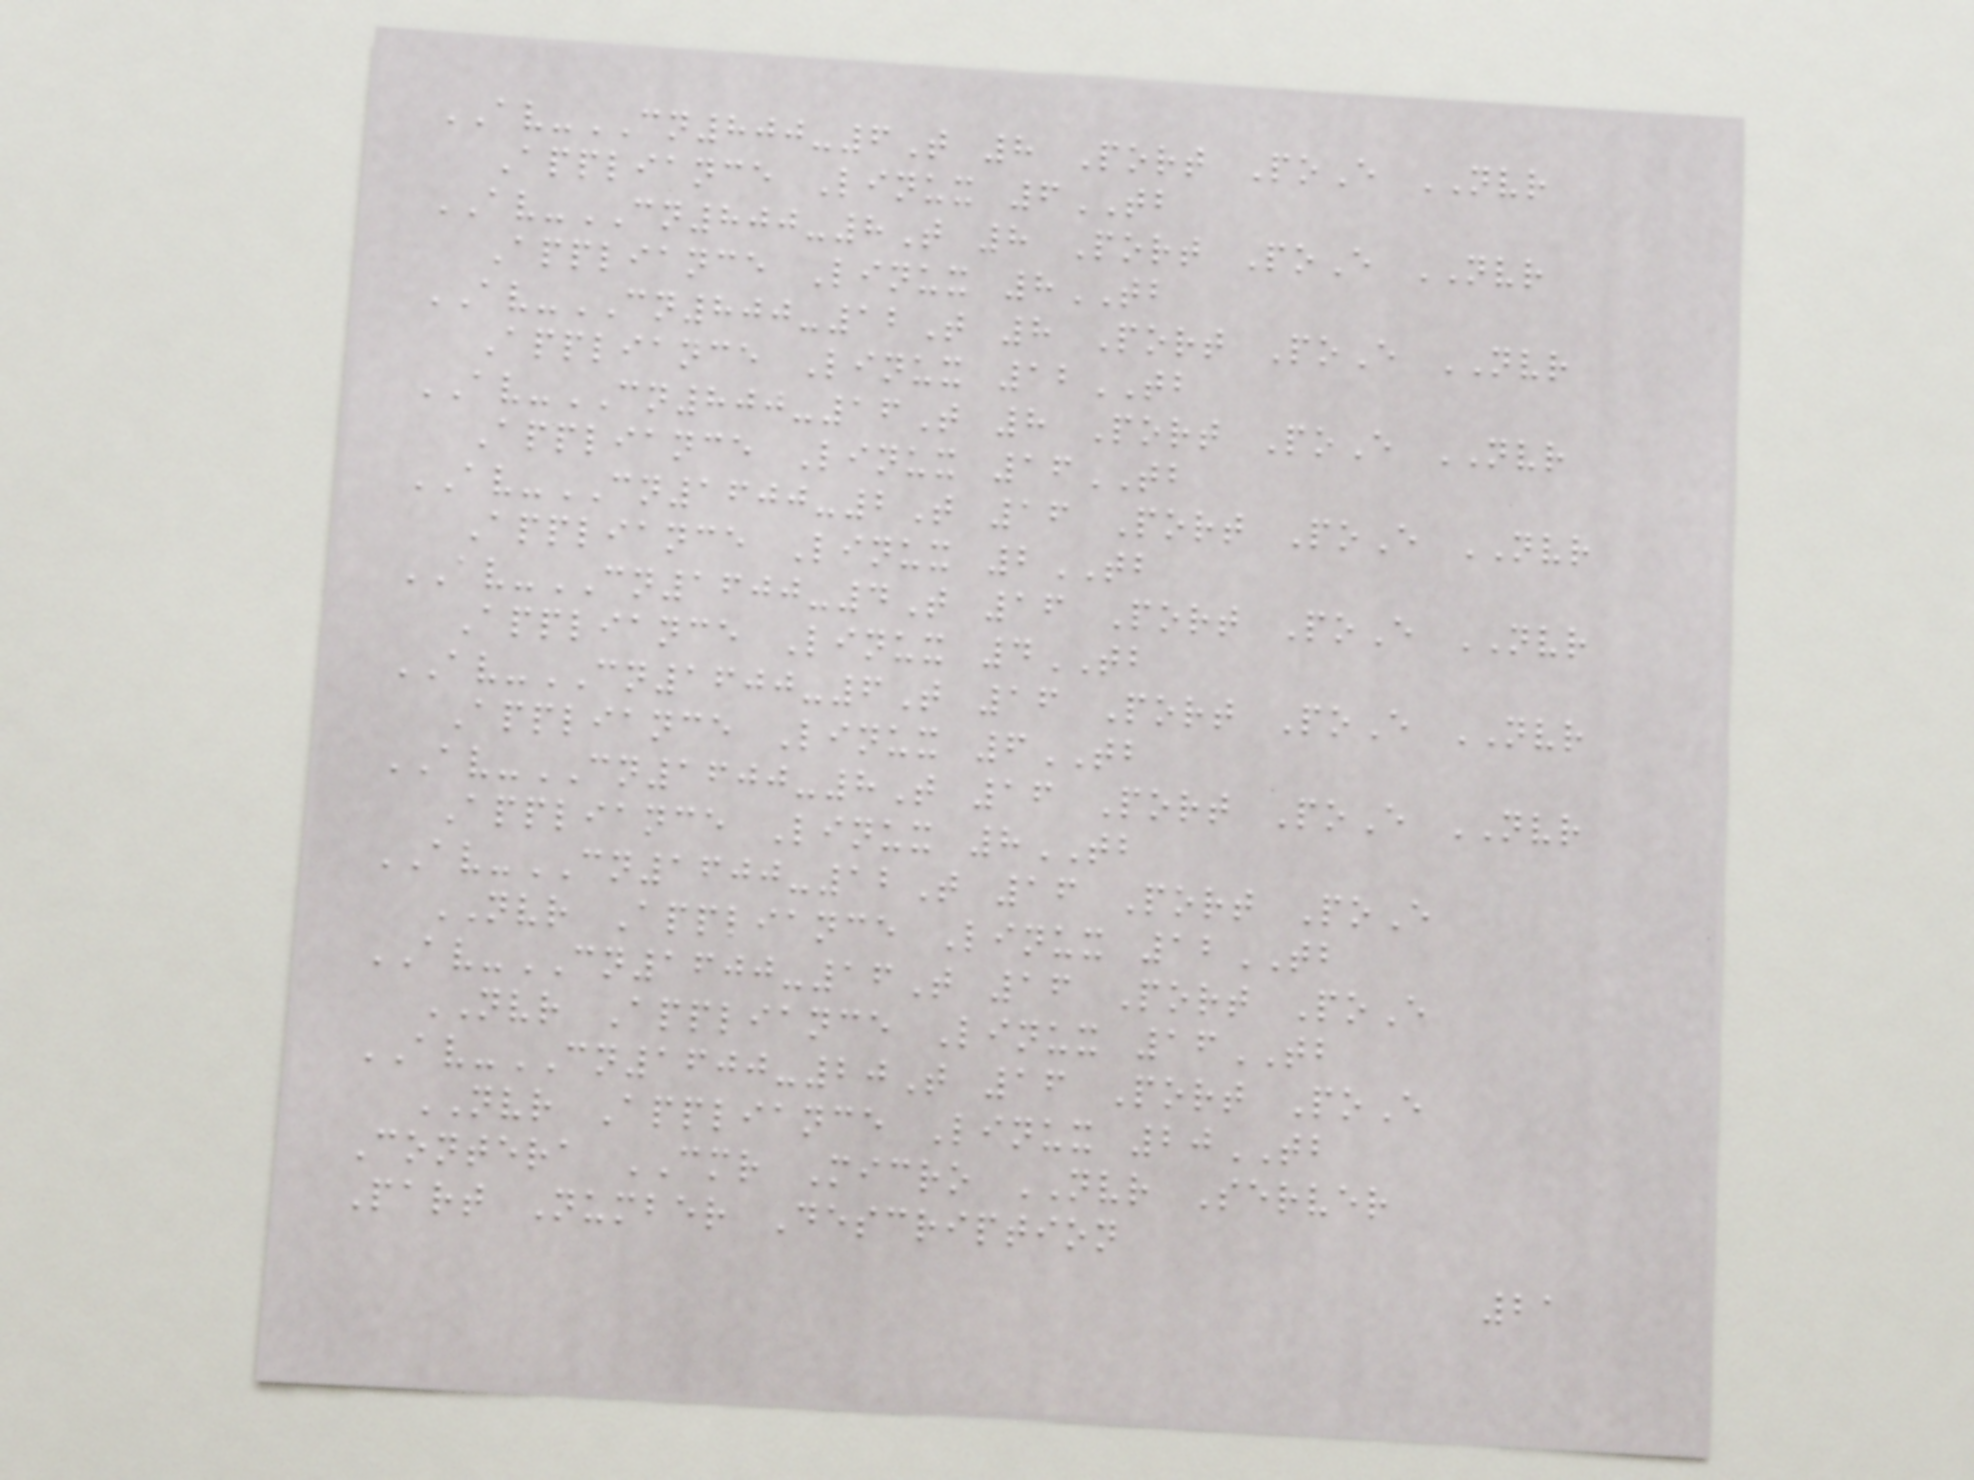AV-CN800-6T 8 Port PoE NVR
Appliance Linux 6TB
AV-CN800-8T 8 Port PoE NVR
Appliance Linux 8TB
AV-CN800-12T 8 Port PoE NVR
Appliance Linux 12TB
AV-CN800-16T 8 Port PoE NVR
Appliance Linux 16TB
AV-CN1600-2T 16 Port PoE NVR
Appliance Linux 2TB
AV-CN1600-4T 16 Port PoE NVR
Appliance Linux 4TB
AV-CN1600-6T 16 Port PoE NVR
Appliance Linux 6TB
AV-CN1600-8T 16 Port PoE NVR
Appliance Linux 8TB
AV-CN1600-12T 16 Port PoE
NVR Appliance Linux 12TB
AV-CN1600-16T 16 Port PoE
NVR Appliance Linux 16TB
AV-CN1600-20T 16 Port PoE
NVR Appliance Linux 20TB
Contera CMR Micro NVR Server
Part Number Description
21
